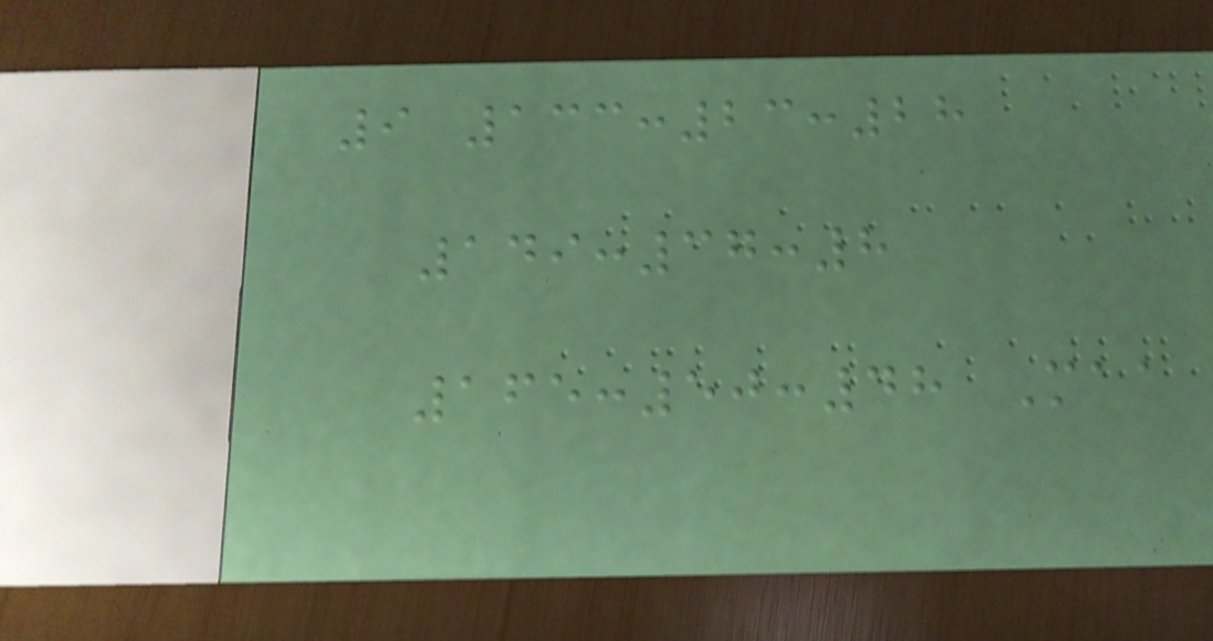9 133:23:28
149:37:8
165:50:48 Maa
